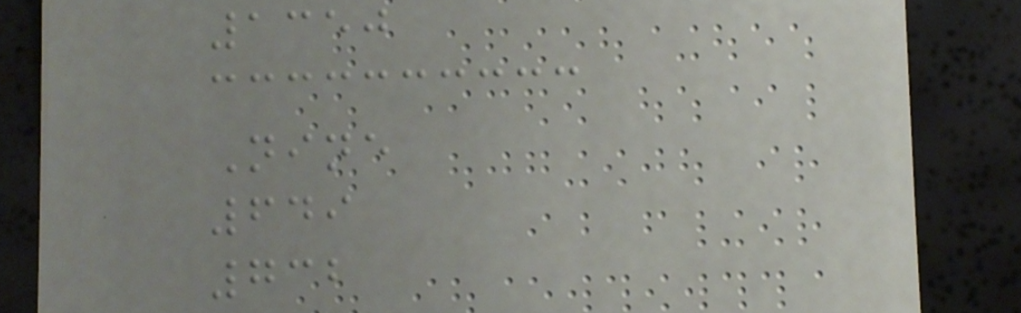1350
Nine
649
732
